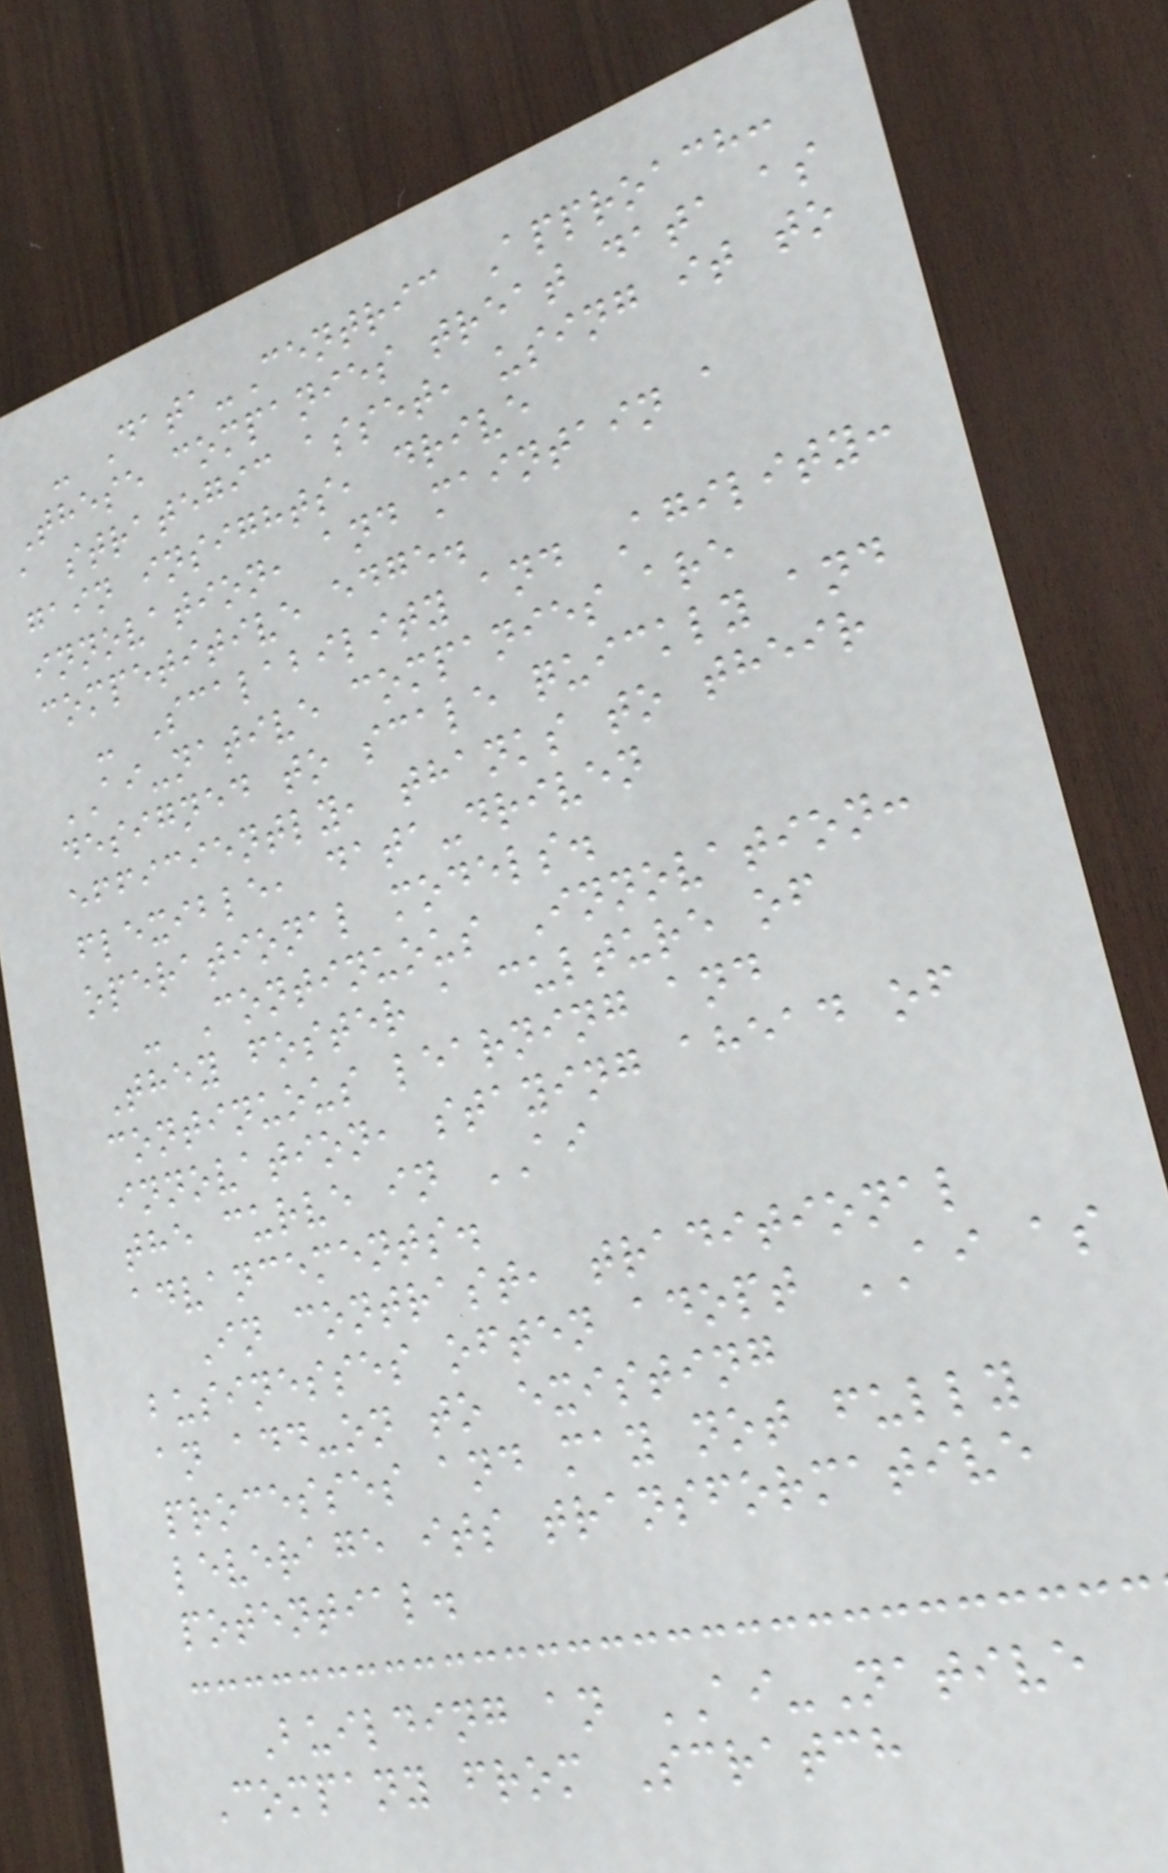- Data-Centric Approach:
These companies treat data as
a strategic asset, using it to
gain insights, drive
innovation, and maintain a
competitive edge.
- Scalability and Agility:
AI-native companies are
designed to scale quickly and
efficiently, thanks to their
flexible, data-driven
operational models.
- Continuous Innovation:
They foster a culture of
continuous learning and
innovation, staying ahead of
the curve in AI
advancements.
In contrast, traditional
businesses often adopt AI as
an add-on to existing
processes and may not fully
leverage its transformative
potential.
Building an AI-Native
Company from Scratch
